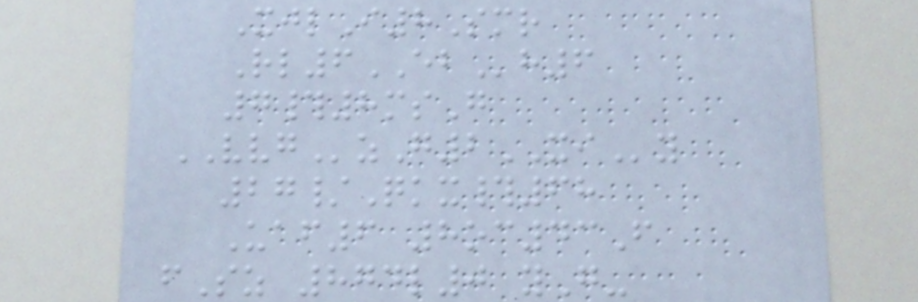XjlI8Smr
Rl6EBh6
7#8msG
VVGzG2XIy
27/Qkx#68
Uaf6 8oc43F
fSz 874l0 yG-
